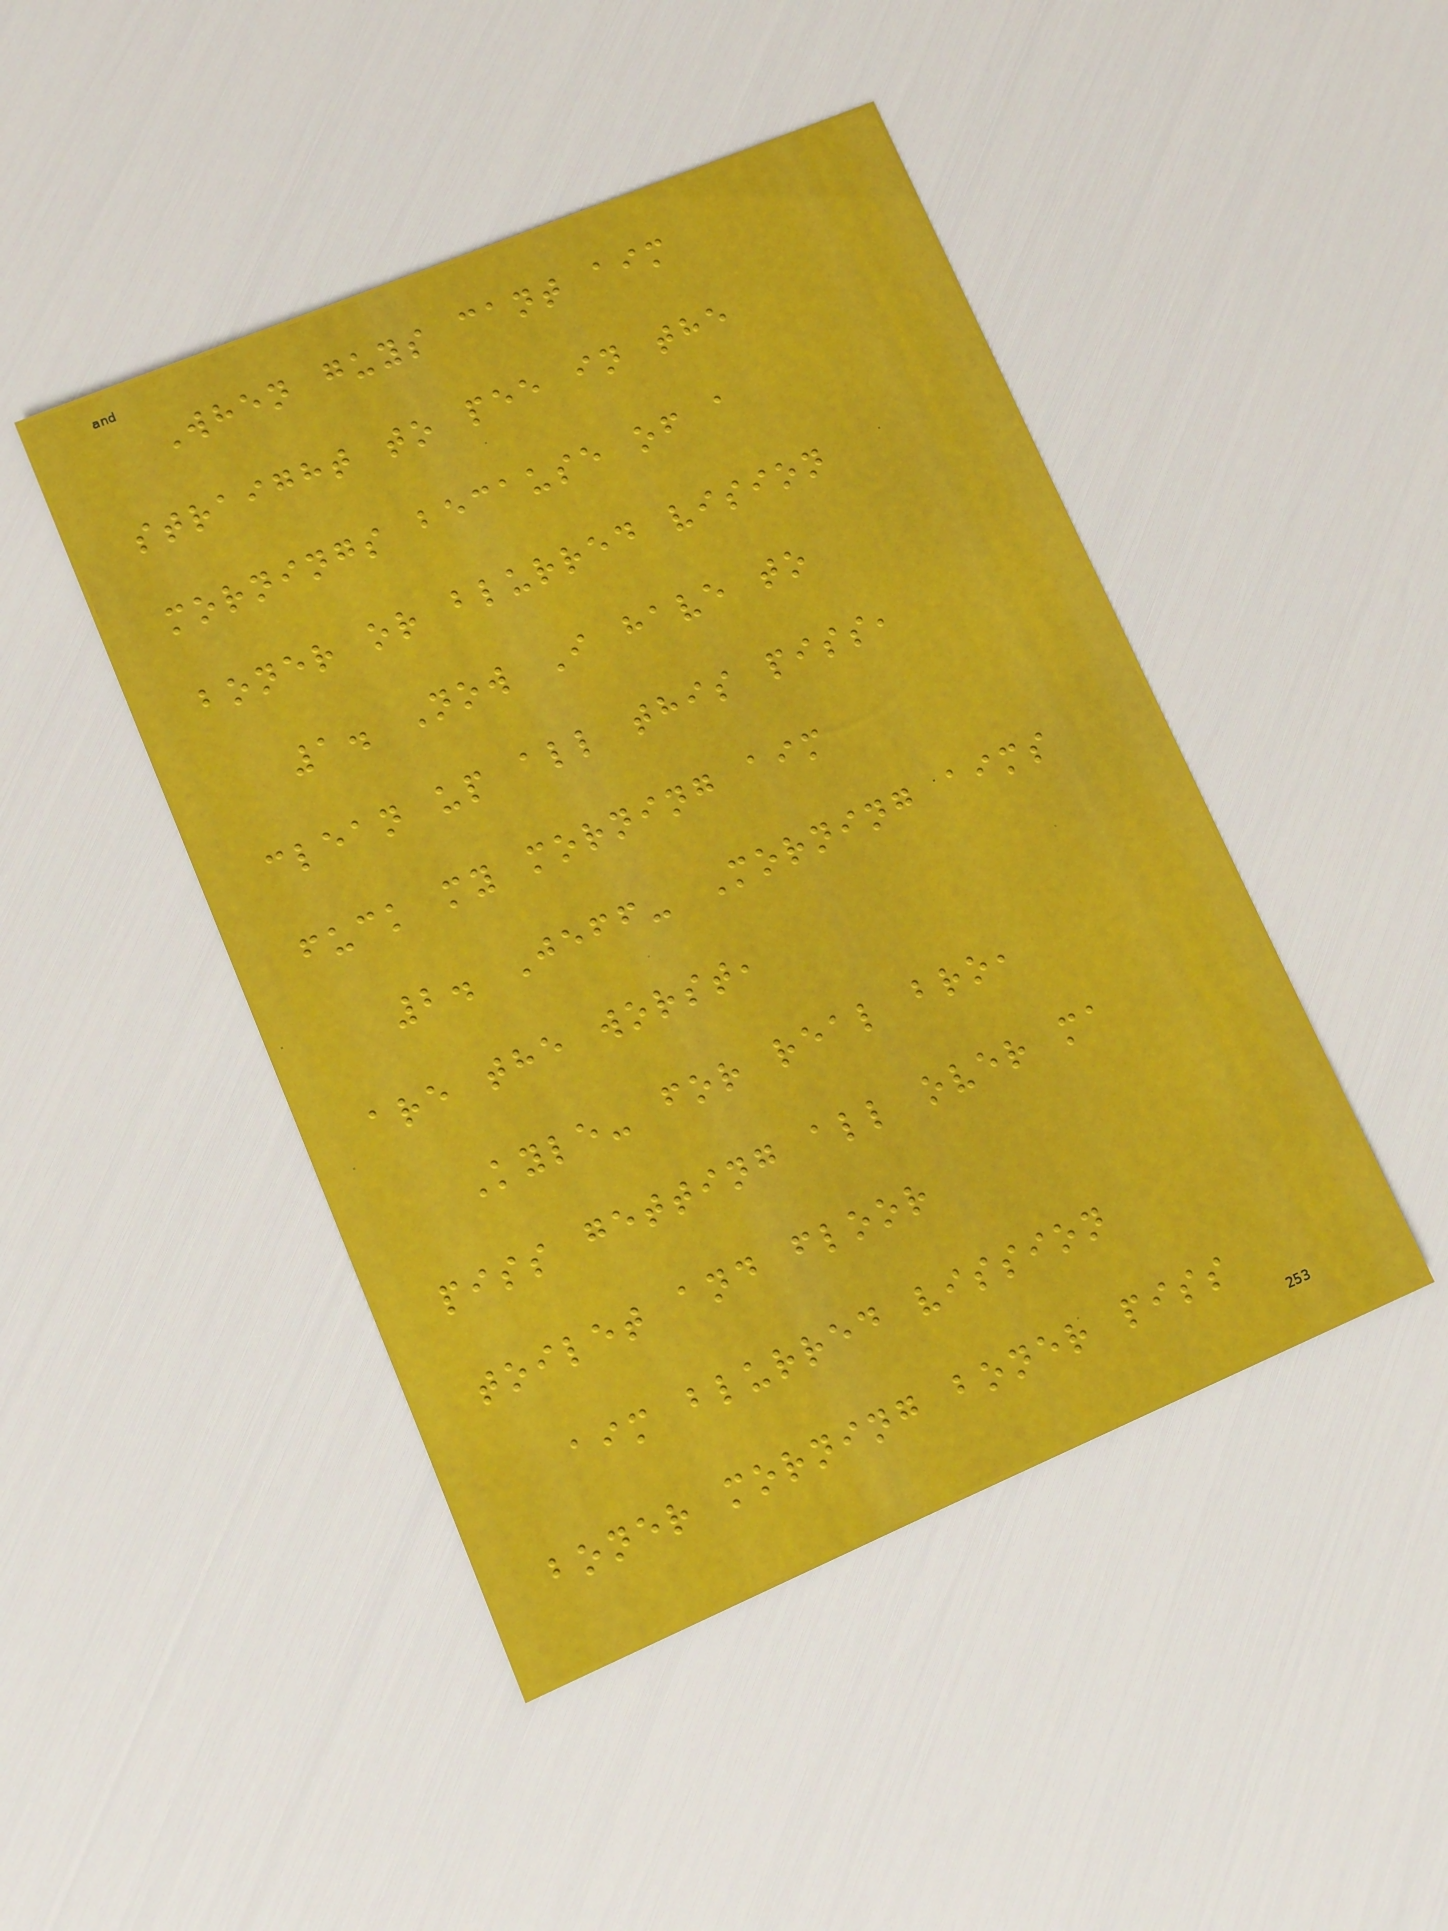When guys cant aim
straight to pee in the
mornings because of a
boner or blurred vision
1. Now I have to
clean up all this piss,
fuck my morning aim
2. Jeff- Morning aims
are the worst,
Kyle- for real bro,
piss getting all over ma
toilet and floor
aim blurred vission
boner morning boner piss
